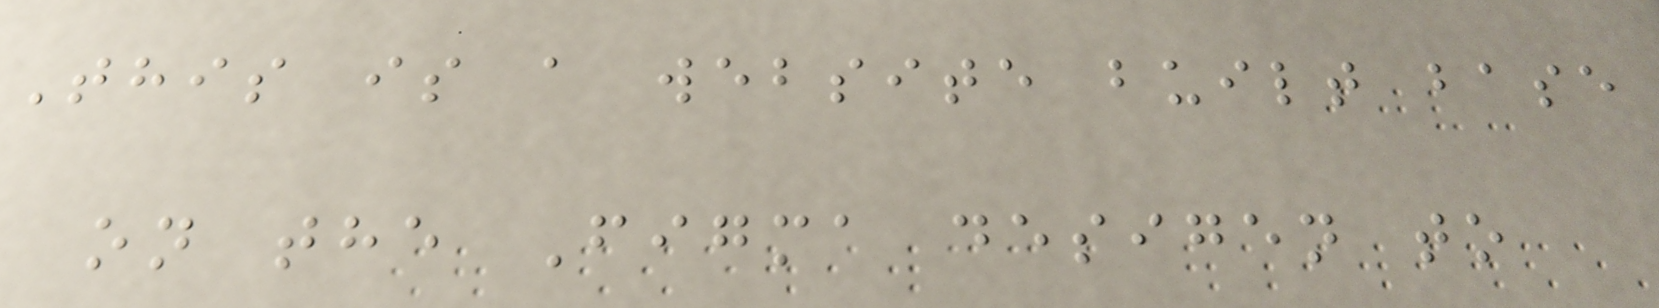This is a website built base
on the Figma desigen to
